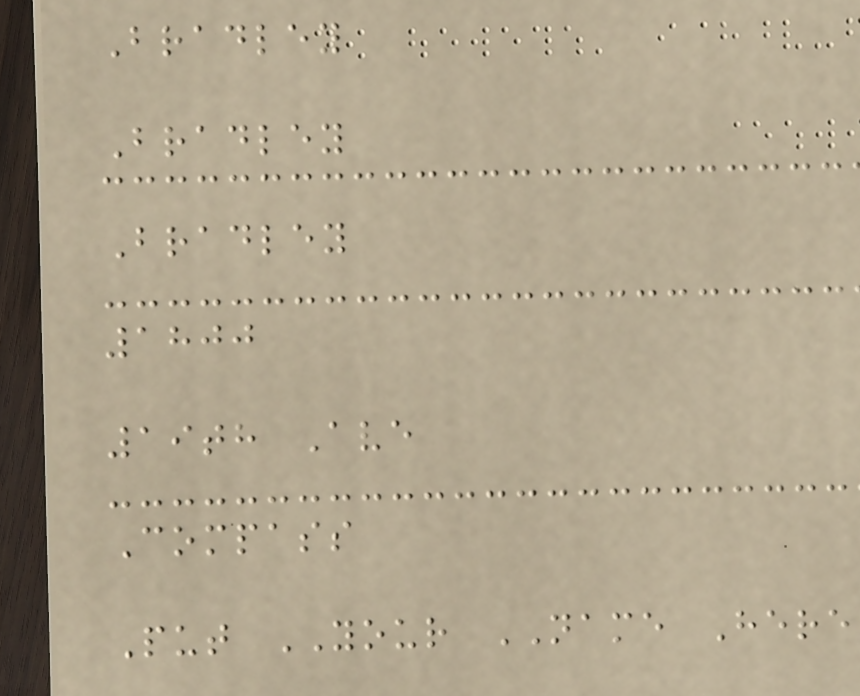Bradley
Bradley
Bradley
1800
19th Ave
Compass
Put YOUR NAME Here
